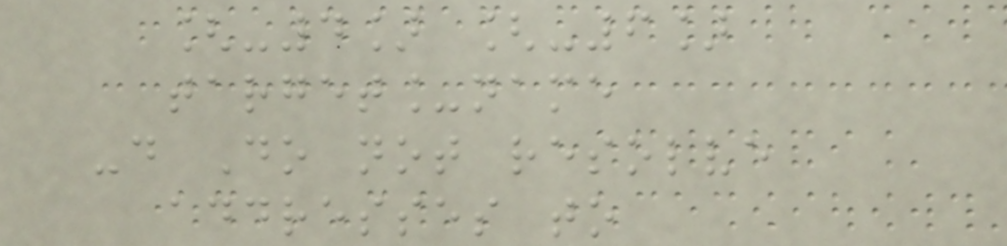[-4] [-6]
target_name
-d Do not resolve
addresses to
